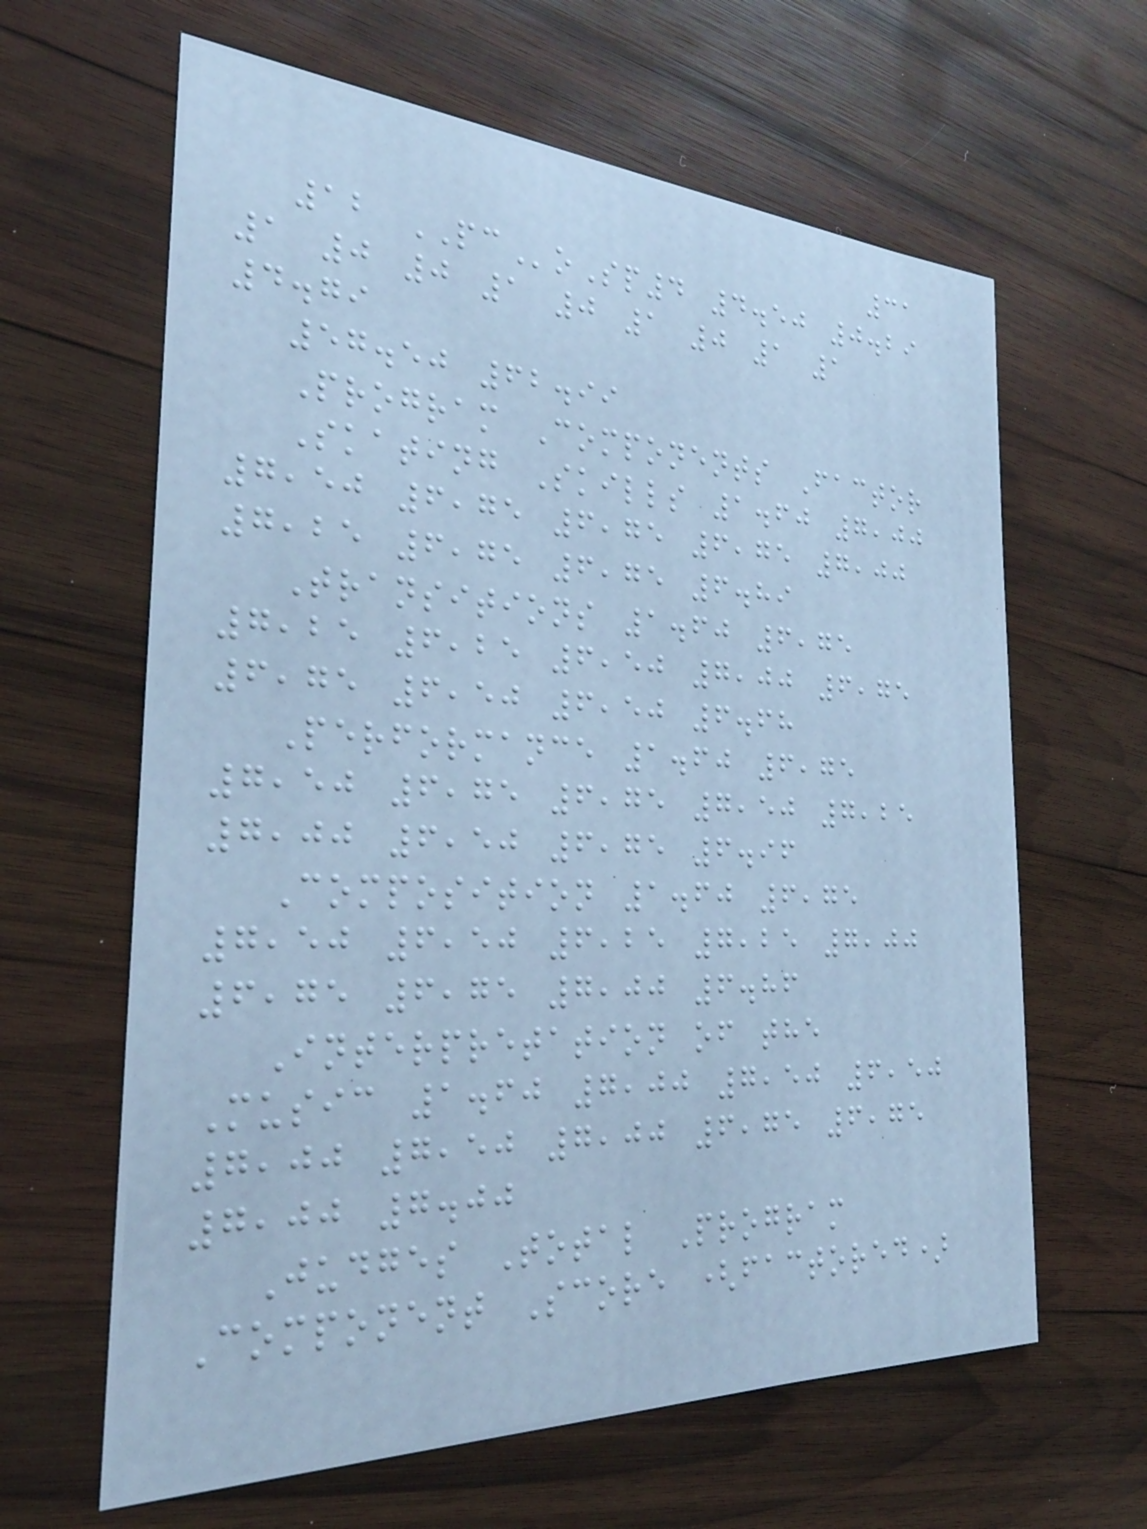31
12 PCoSp4 4.50 0.29
1 0 0 1 0 1 0 1 1
4.79
57.50 62.99
Program Components Factor
Skating Skills 1.60 7,00
7,50 6,75 6,75 6,75 7,00
7,25 6,75 6,75 6.89
Transitions 1.60 6,75
7,25 6,25 6,50 7,00 6,75
6,75 6,50 6,50 6.68
Performance 1.60 6,75
7,50 6,75 6,75 7,50 7,25
7,00 6,50 6,75 6.96
Composition 1.60 6,75
7,50 6,50 6,25 7,25 7,00
6,75 6,75 7,00 6.86
Interpretation of the
Music 1.60 7,00 7,50 6,50
7,00 7,50 7,00 6,75 6,75
7,00 7.00
Judges Total Program
Component Score (factored)
